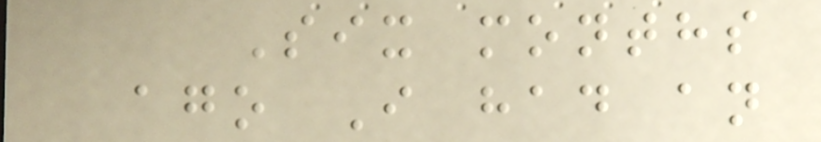Six months
ago I had an
